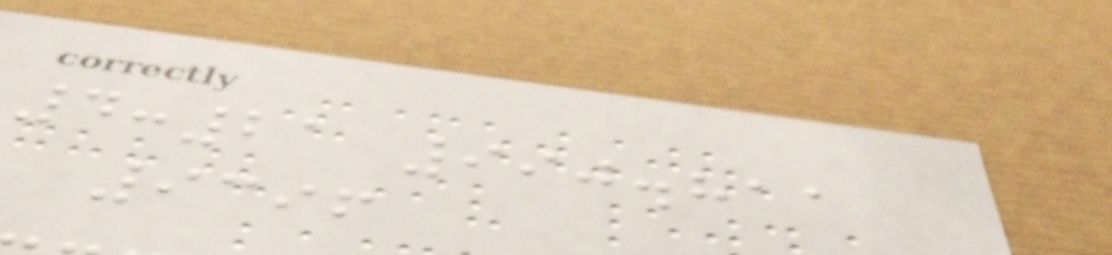4:21 990.811
9396
